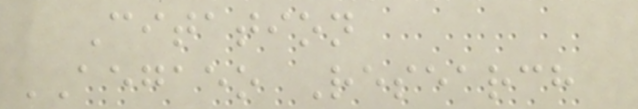Citation
AEGAEO Research
